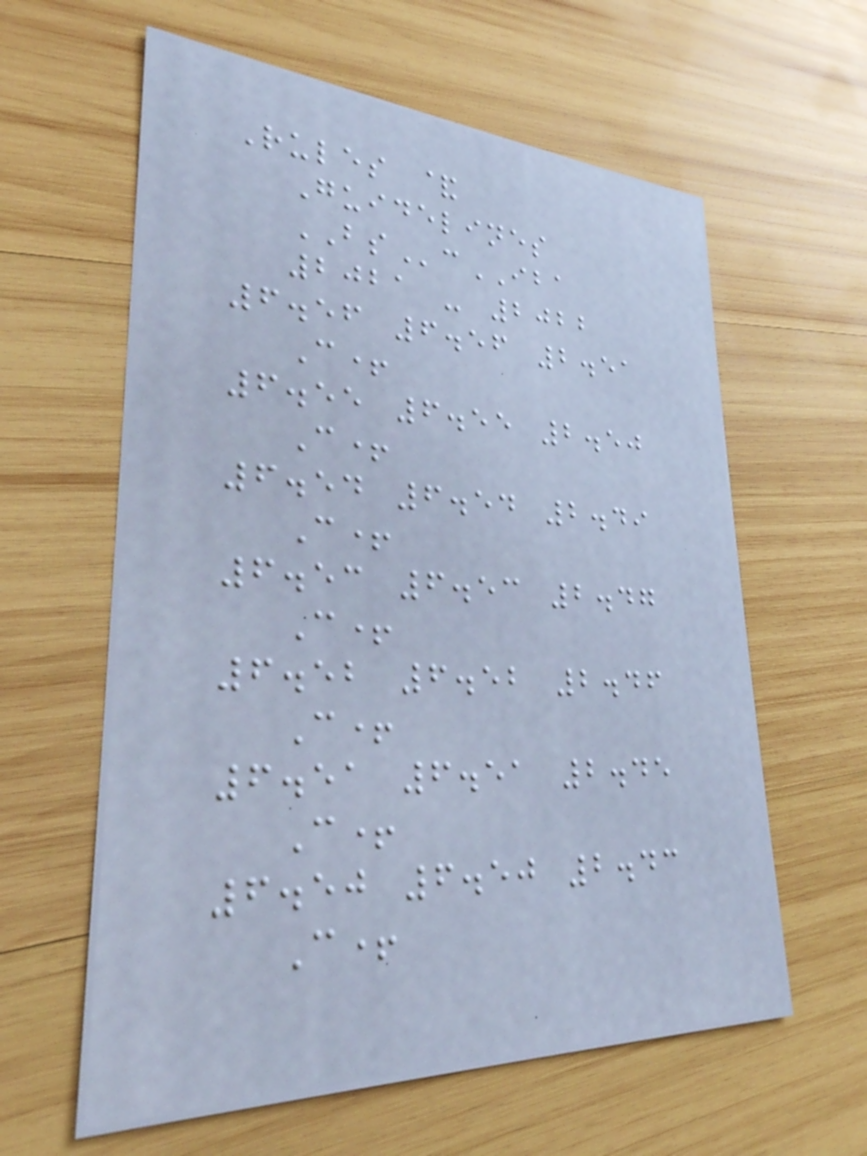Rules &
Guidelines
BScIBA
2021 - 2022
6.56 6.56 2.51
C+
6.55 6.55 2.50
C+
6.54 6.54 2.49
C+
6.53 6.53 2.47
C+
6.52 6.52 2.46
C+
6.51 6.51 2.45
C+
6.50 6.50 2.43
C+
